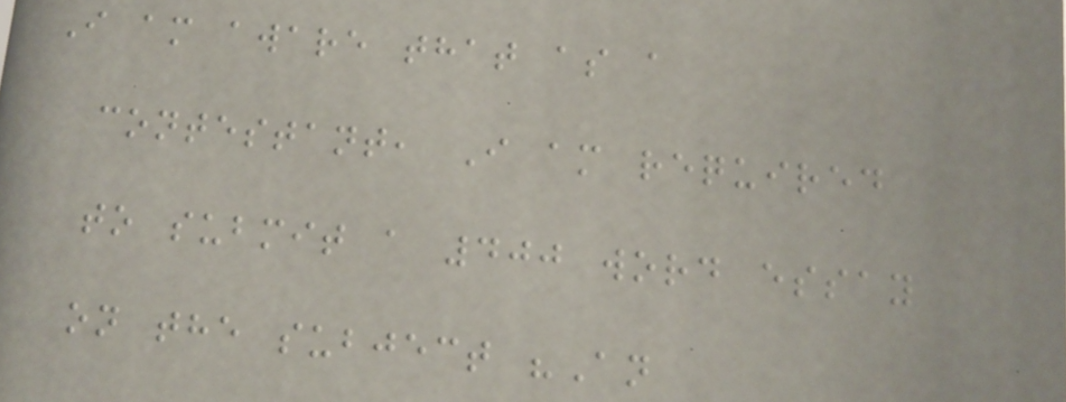I am aware that as a
contestant, I am required
to submit a 400 word essay
on the subject "An
